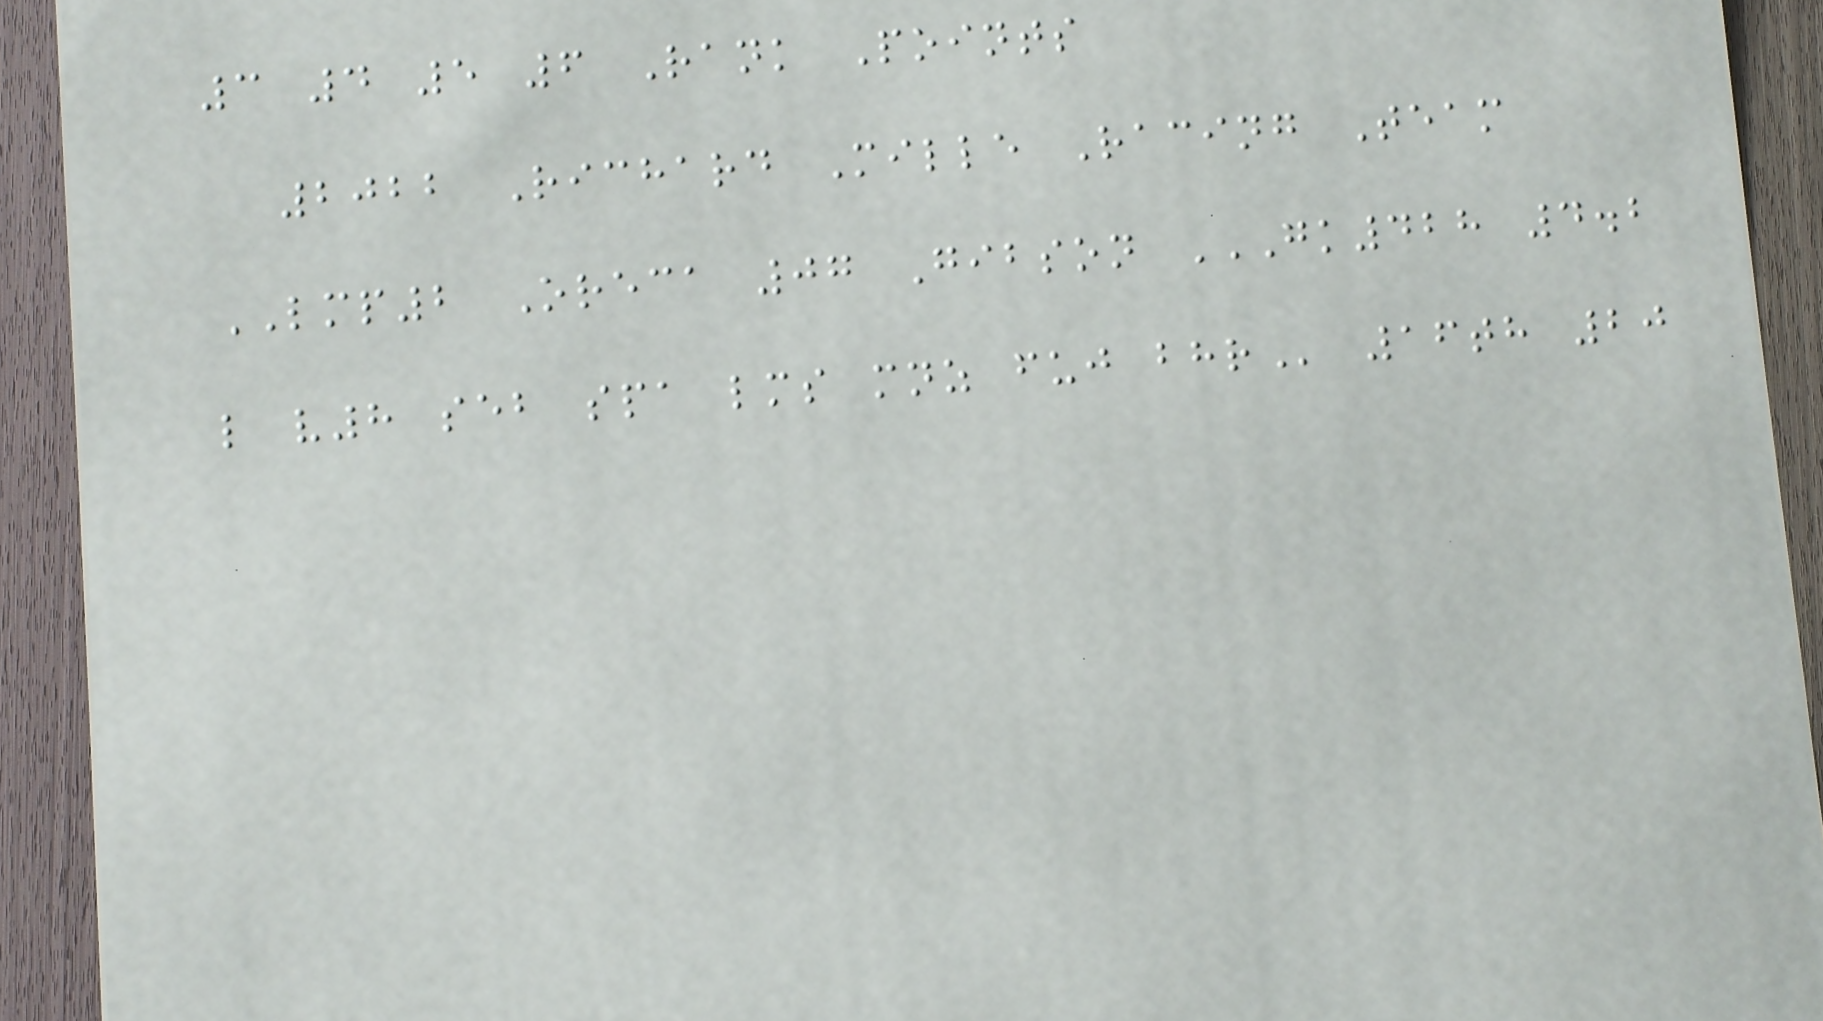3 4 5 6 Rank Points
2022 Richard Mille Racing Team
LMP2 Oreca 07 Gibson GK428 4.2
L V8 SEB SPA LMS MNZ FUJ BHR 16th 20
